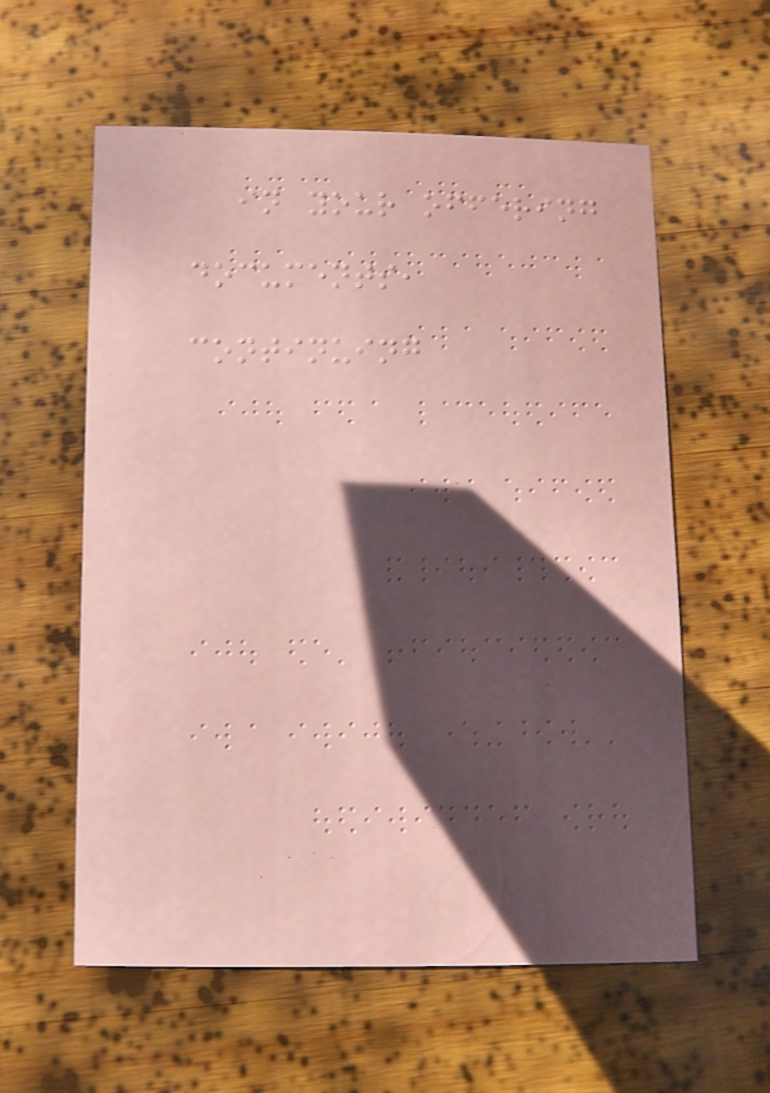in your offering
documents,
continuing
